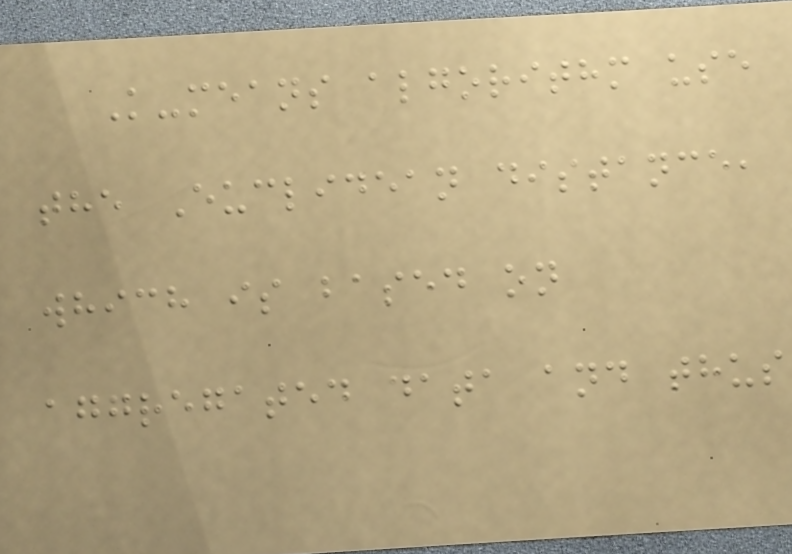K-means algorithm use
the Euclidean distance,
which is based on
aggregated data and thus
